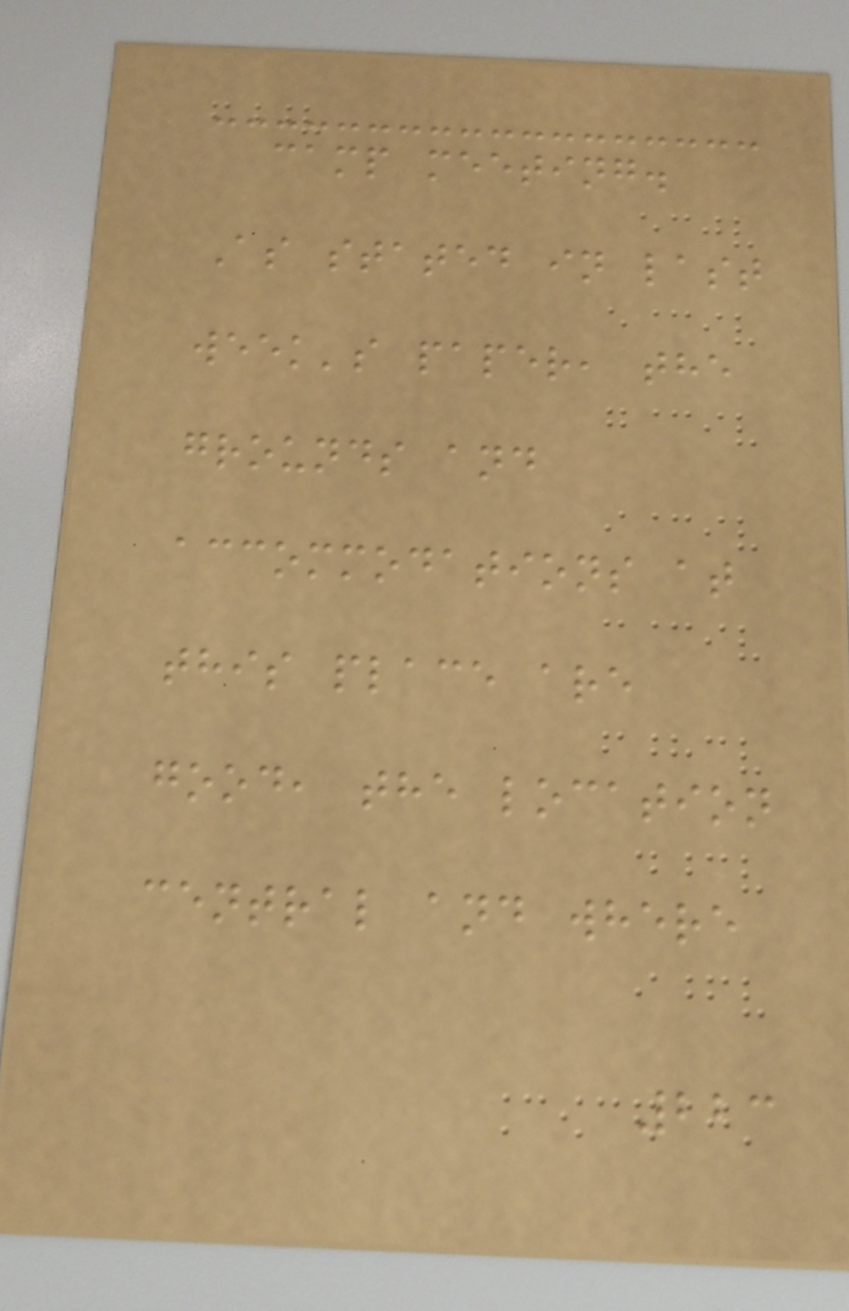camp meeting.
As stated in last
week's paper, the
grounds and
accommodations at
this place are
good, the location
central and where
223
